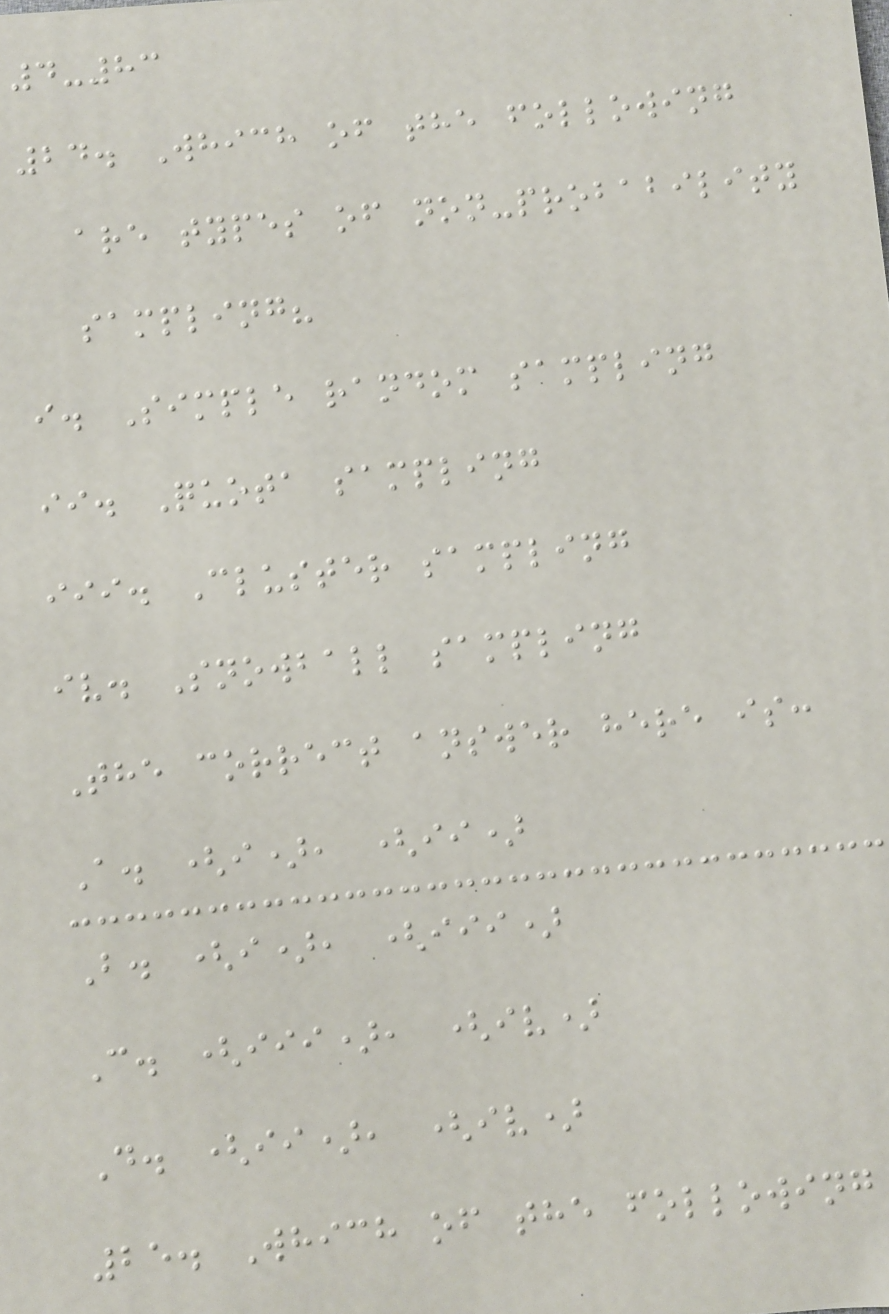4-83
24. Which of the following
are types of non-probability
sampling?
i. Simple random sampling
ii. Quota sampling
iii. Cluster sampling
iv. Snowball sampling
The correct answer here is:
A. (i), (ii)
B. (i), (iii)
C. (iii), (iv)
D. (ii), (iv)
25. Which of the following
